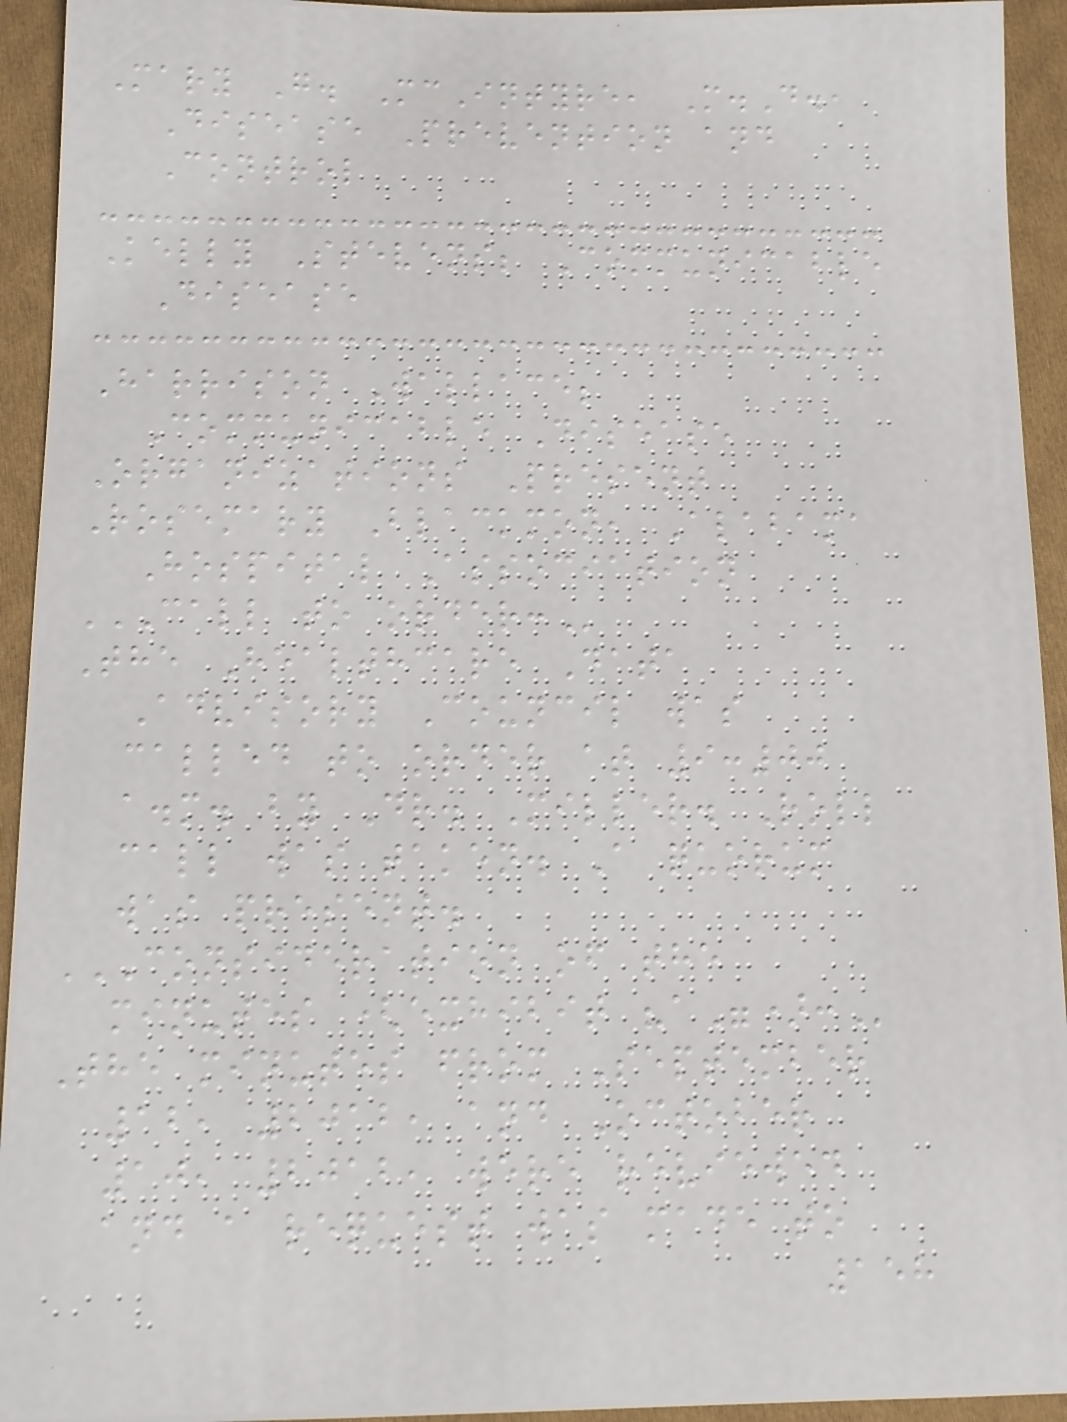Mary G. McIntyre, M.D.,
Disease Prevention and
Control
Kelly Stevens; Communicable
Disease
Harrison Wallace;
Communicable Disease
Organizations Present
Rosemary Blackmon, Alabama
Hospital Association
CALL TO ORDER:
The Healthcare Data
Advisory Council was
called to order at 9:00
a.m. by Dr. Miller. Roll
call was taken. A quorum
was present.
CONSIDERATION OF THE
MINUTES (EXHIBIT "A"):
The minutes from September
12, 2012, and October
10, 2012, were reviewed
and a request was made to
158
